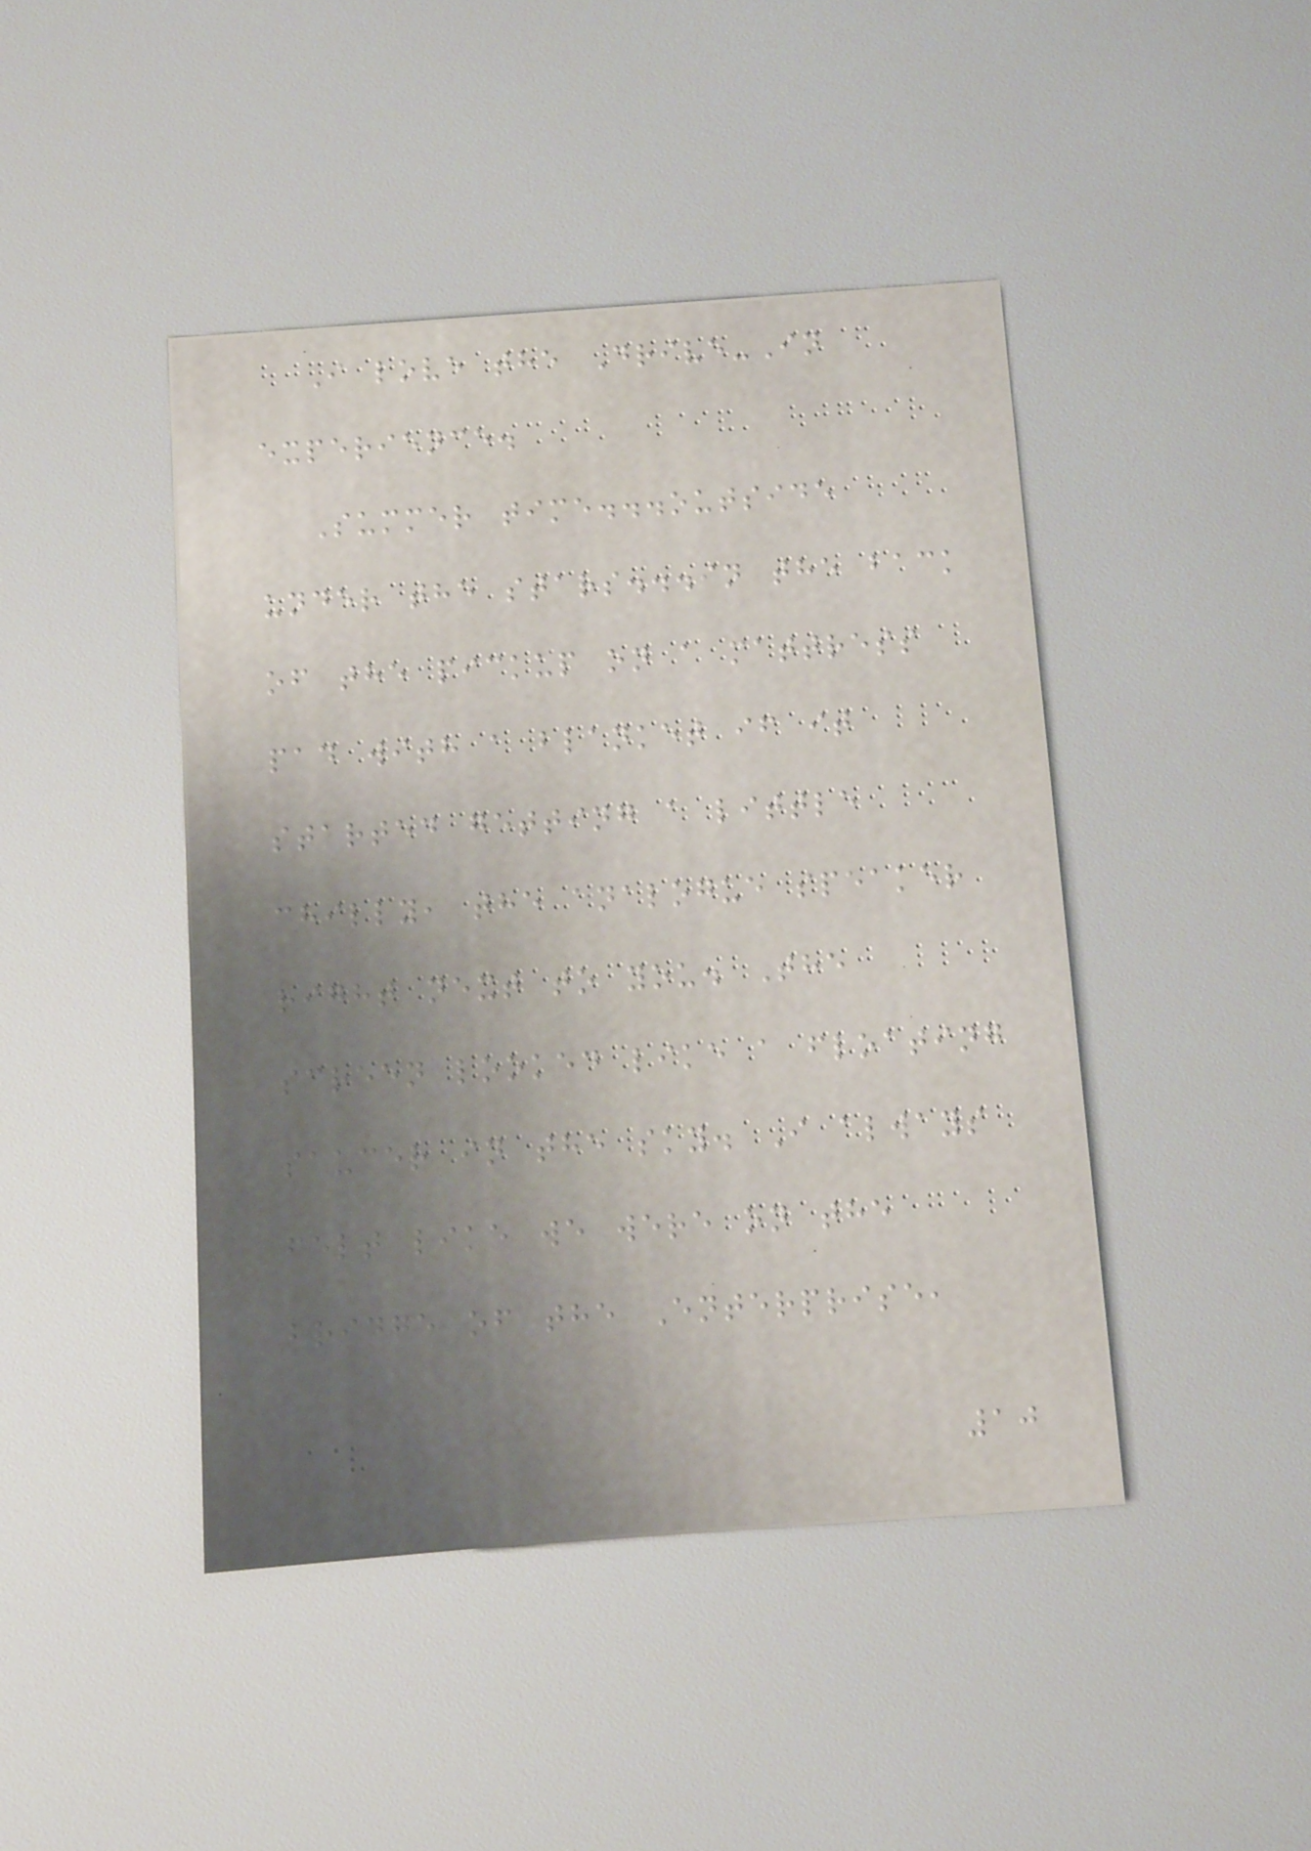I love the Drive-In
experience.
Summer time...outside
under the stars...in the back
of the pickup on a mattress
pad with a blanket if it
started getting a little
chilly, the analogue speaker
right next to you. The
screen looked like a floating
saucer in the sky. I always
felt like we were on the
bridge of the Enterprise,
10
